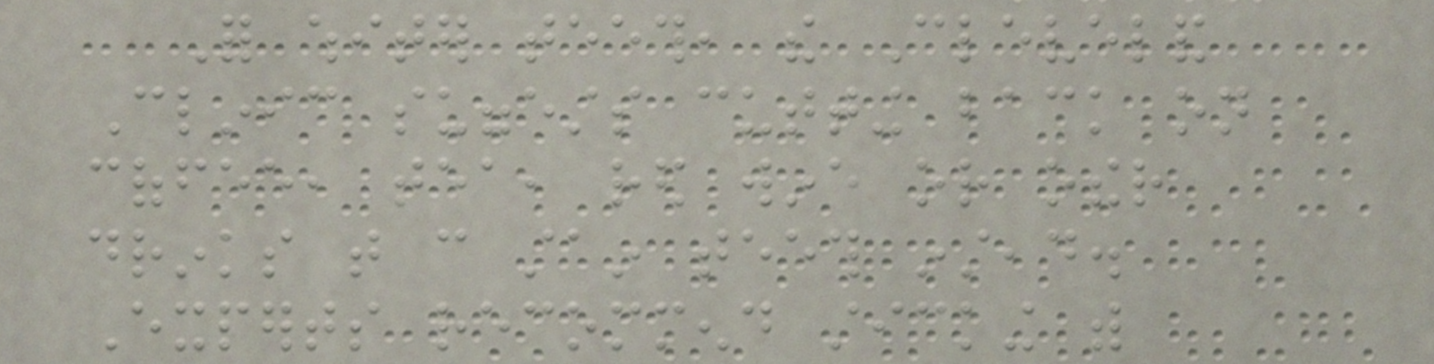For whiter teeth, the Cleveland
Clinic suggests cutting back on
coffee, tea, red wine or other
drinks that can stain teeth instead.
Experts recommend sticking with
